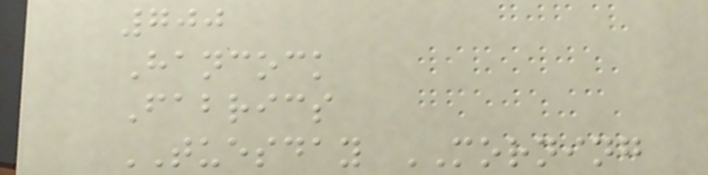700
Hancock
Fabrics
TUESDAY MORNING
